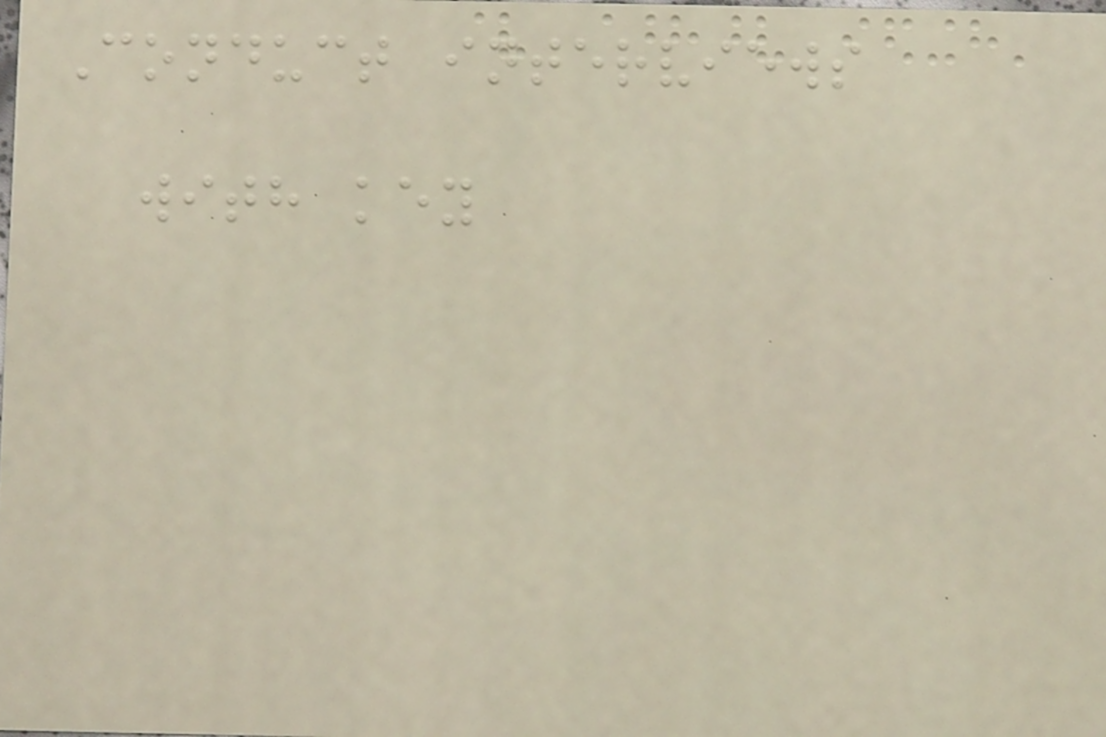Conduct interviews
with key
